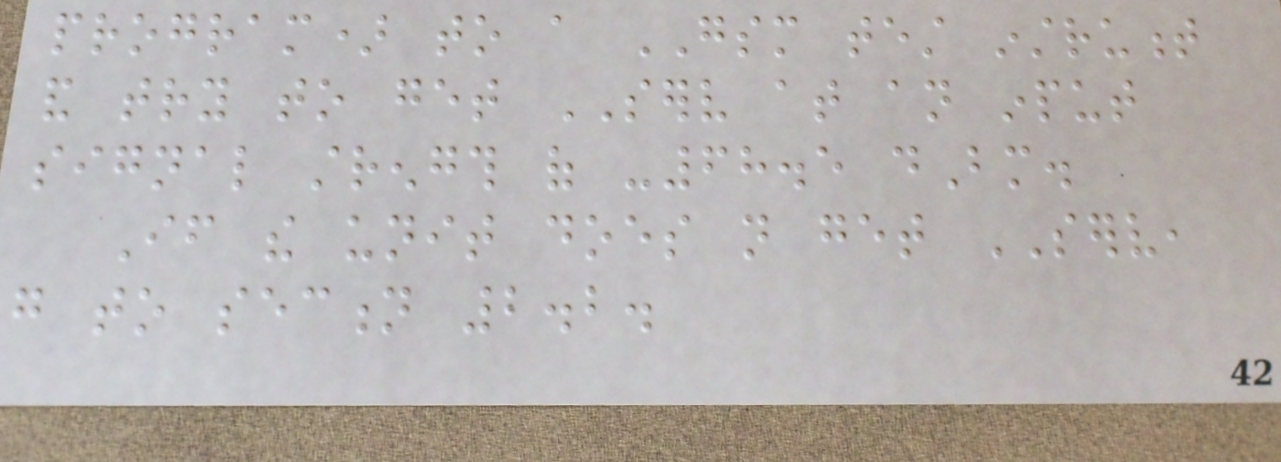program) to a GSM test instrument
and try to get SERV at an input
signal strength of -68.5 dBm.
If the unit does not get SERV,
go to section 2.2.
